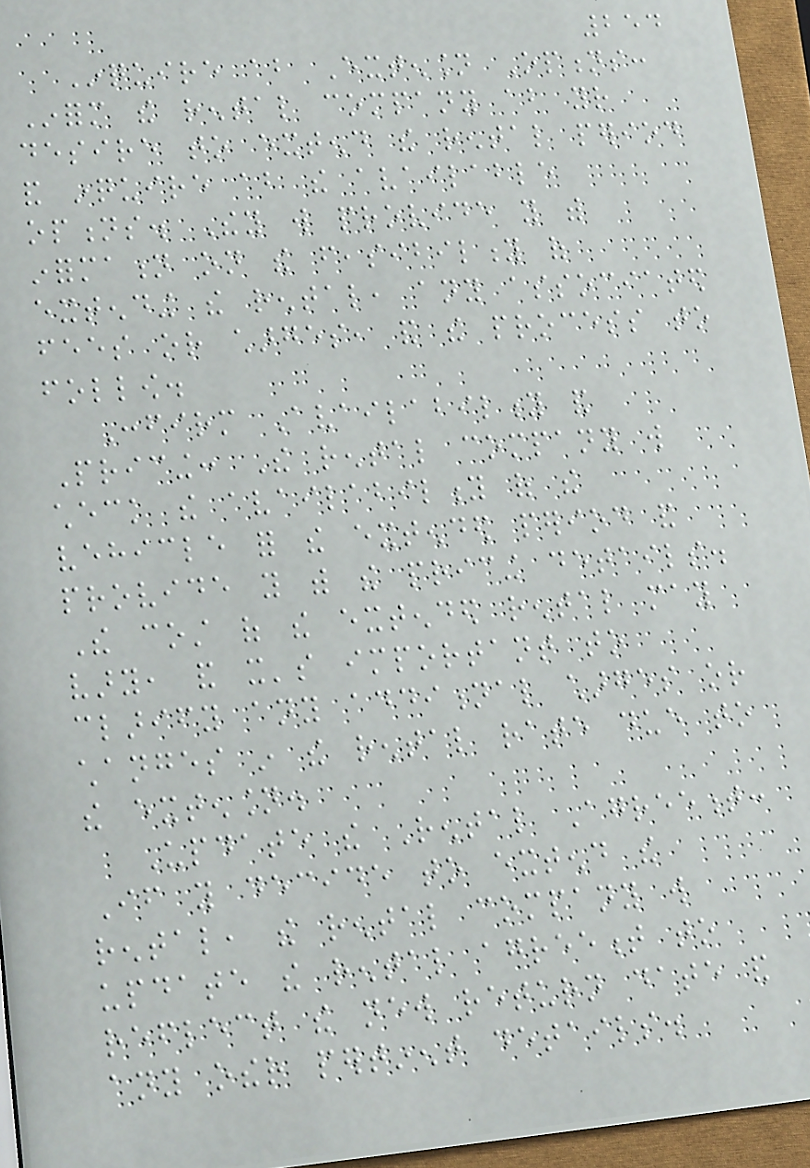254
Inquire about Extension Options:
Inform the rental company about your
desire to extend the rental period
and inquire about the available
options. They will provide you with
information on the feasibility of
extending the rental, any associated
fees or charges, and the process to
follow.
Confirm Availability and
Pricing: The rental company will
check the availability of the
vehicle for the extended period and
provide you with the pricing details.
The cost of the extended rental may
vary, and it's important to
clarify any additional charges or
changes in the rental rate due to
the extension.
Update the Rental Agreement:
If you decide to extend the
rental, the rental company will
update the rental agreement to
reflect the new return date and
any other pertinent details.
